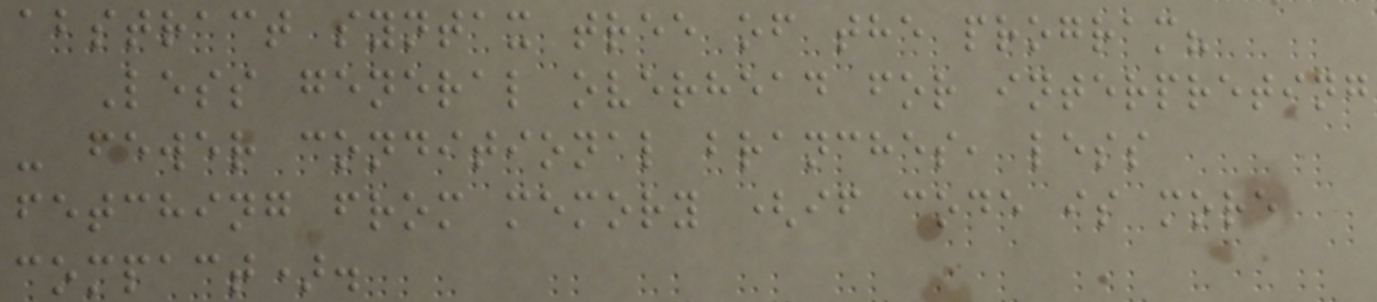abstract syntax tree of the program?
Less general overhead for interpreting
- fewer conditional branches, less
fetching from memory (if code is more
compact).
